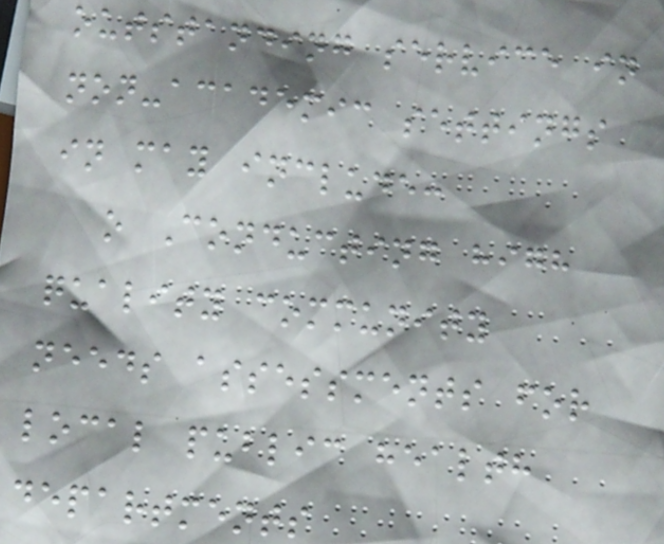outstanding service in
non-academic settings
in may include:
o Conducting high
quality community
needs assessments for
local public health
departments
